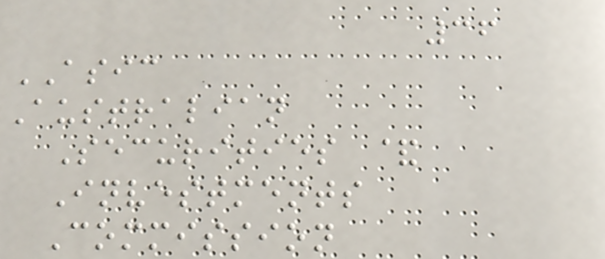36
ASIC
Australian
Securities &
Investments
Commission
